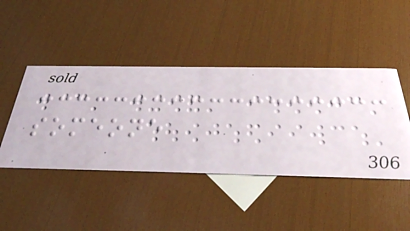someone
